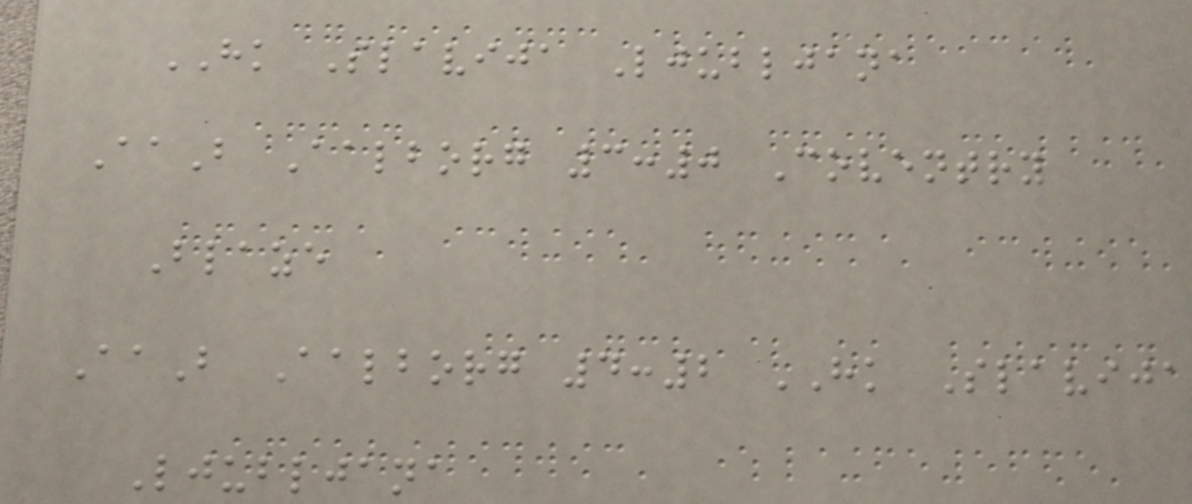HK Slavija Ljubljana
AaB Aalborg 3:0 Coventry
Blaze
AaB Aalborg 4:2 HK Slavija
Ljubljana
